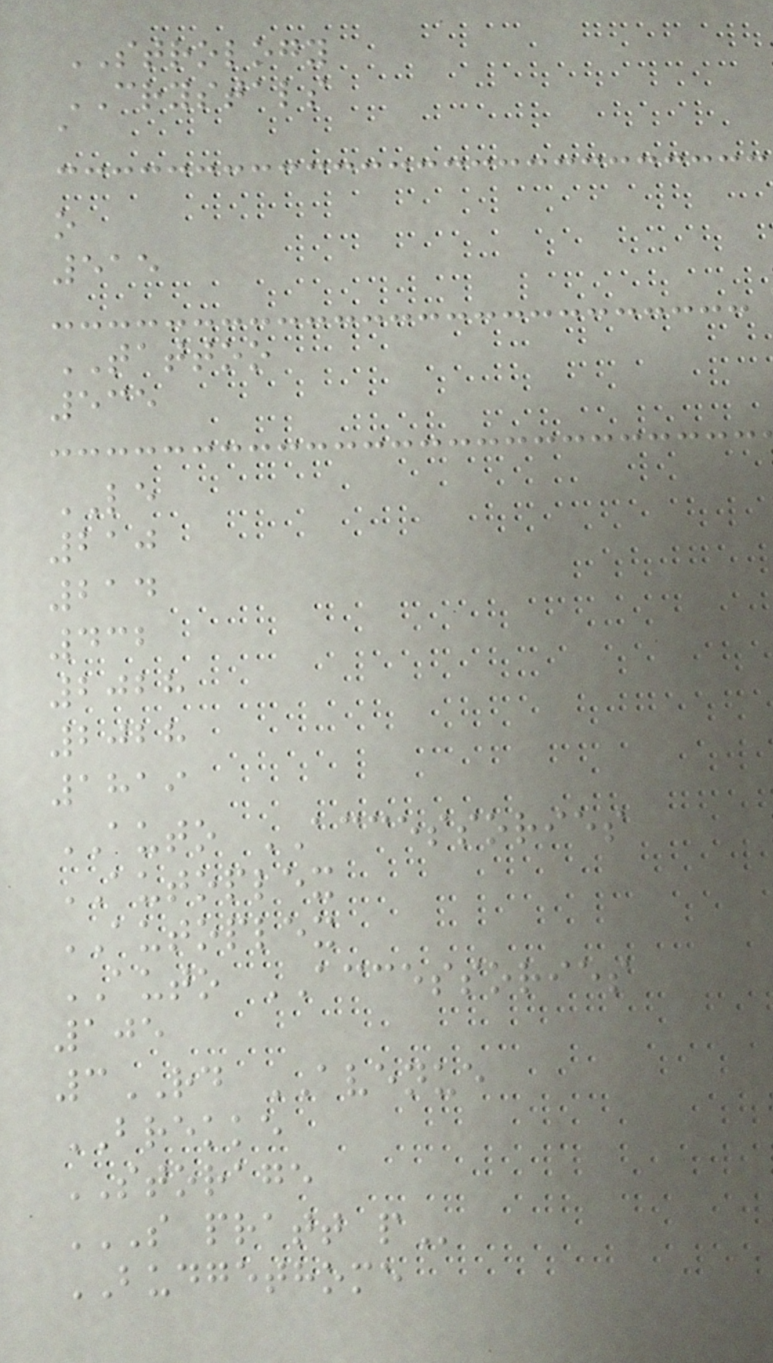STROLOGY
CRYSTALS
a
o
515
TATTOO
535
LE
210
214
432
2028
2028
1819
AUTO ACCESSORIES
AUTOPLEX
AUTOPLEX
AUTO ACCESSORIES
105
3RD AVENUE
BREKKE
STORAGE
S PRATT P
BUDGETHOME
